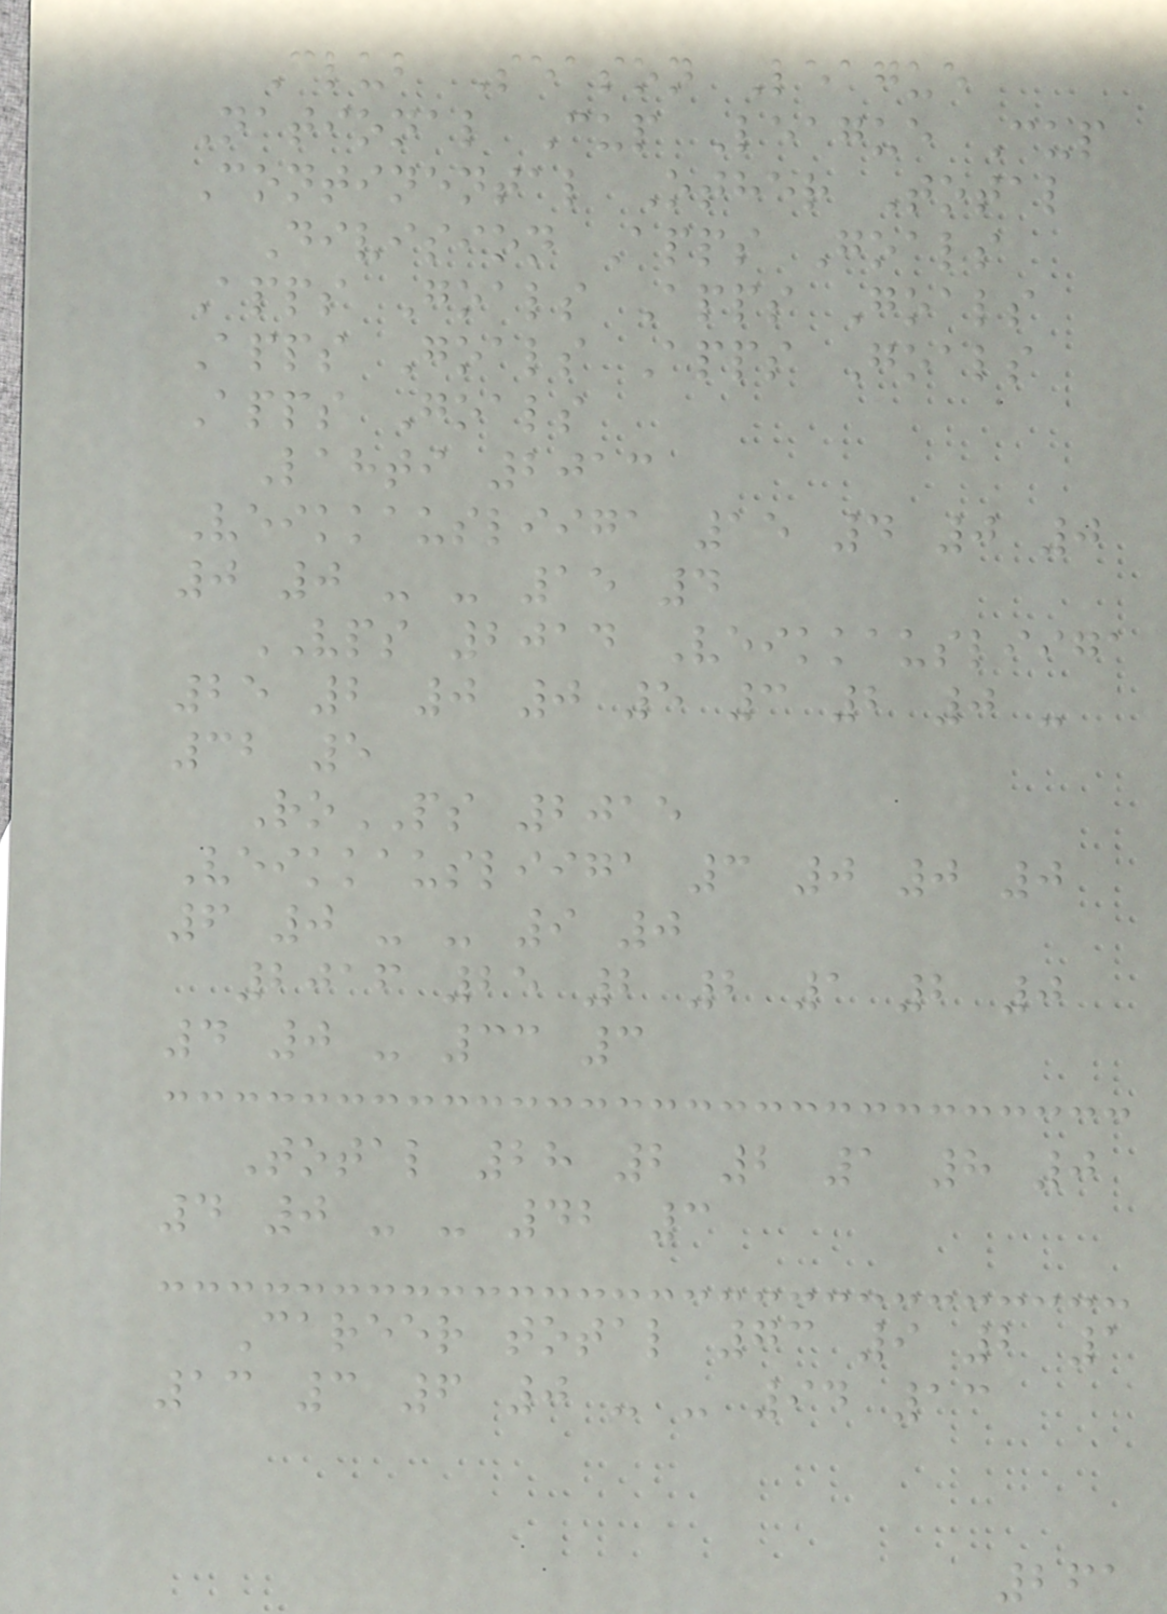Club Season League
National Cup League Cup
Continental Other Total
Division Apps Goals
Apps Goals Apps Goals
Apps Goals Apps Goals
Apps Goals
Lahti 2013
Veikkausliiga 15 4 0 0
0 0 - - 15 4
VPS 2014 Veikkausliiga
25 2 0 0 5 3 2 0 -
32 5
RoPS 2015
Veikkausliiga 3 0 0 0
6 0 - - 9 0
2016 25 2 2 1 2 0
4 0 - 33 3
Total 28 2 2 1 8 0
4 0 - - 42 3
Career total 73 9 2 1
13 3 6 0 - - 94 13
261
